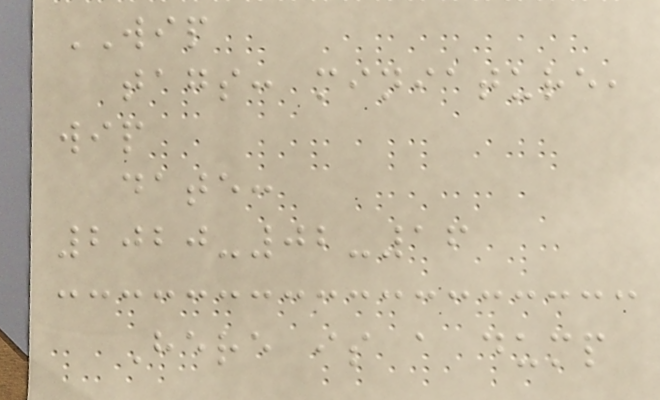WIP
tags: miniature,
wip
date:
2020-02-16
Here is a dump
